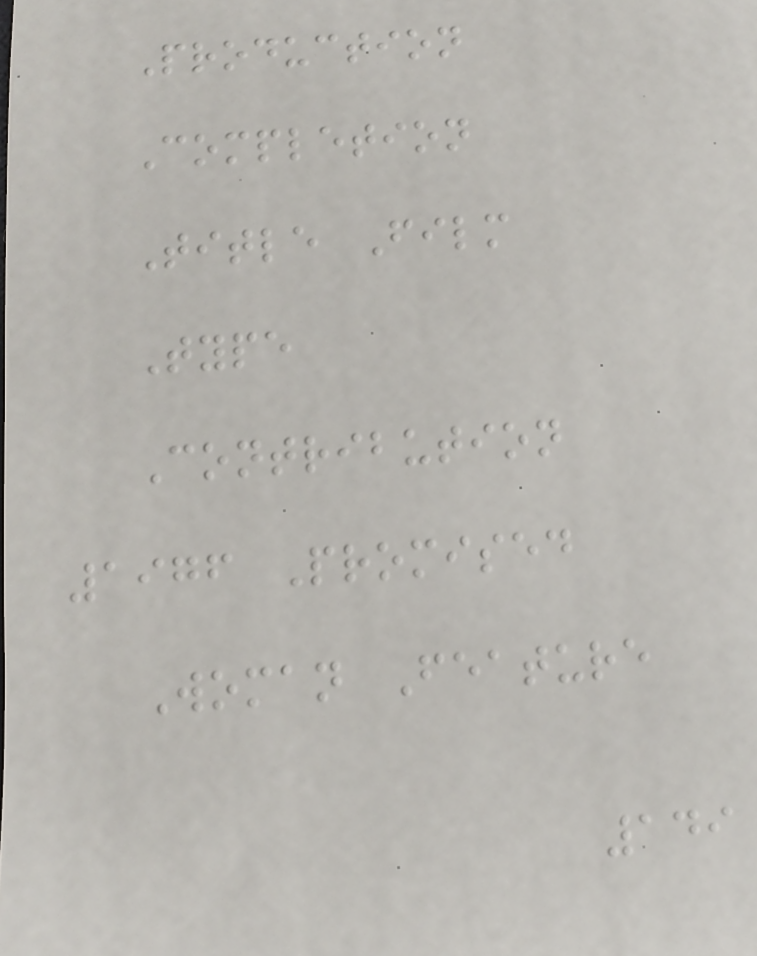Production
Completion
Title Film
Type
Contribution
1976 Promised
Woman Feature
149
